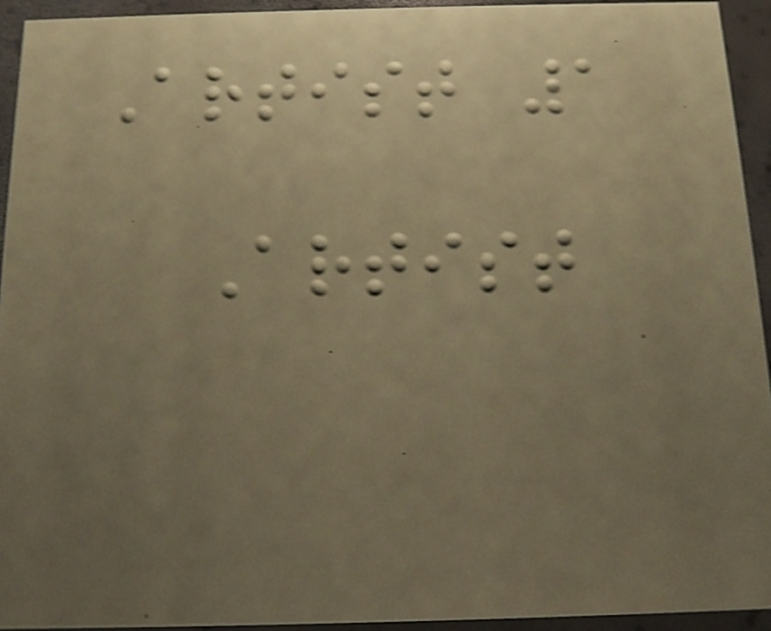Artist 1
Artist
